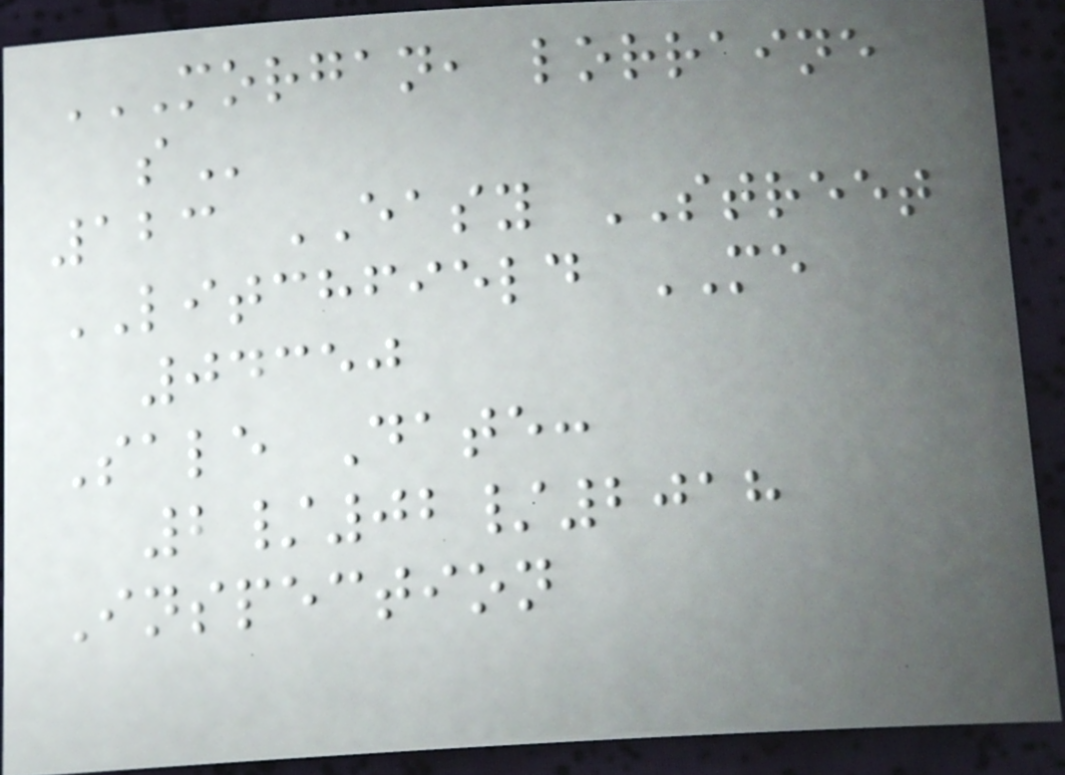MORGAN, LORRAINE
S
123 EASY STREET
LITCHFIELD ME
04350
Sale Date:
2/02/2018
Inspection
